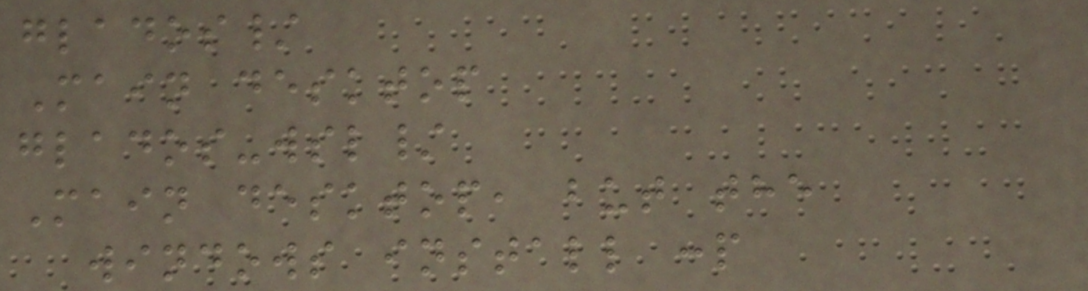glados/
Main desktop
glados-wsl/
Main desktop, but the
windows install :p
